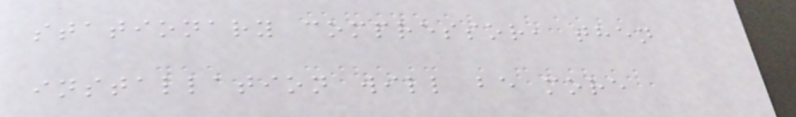stationary compressor, then
installation will be more
